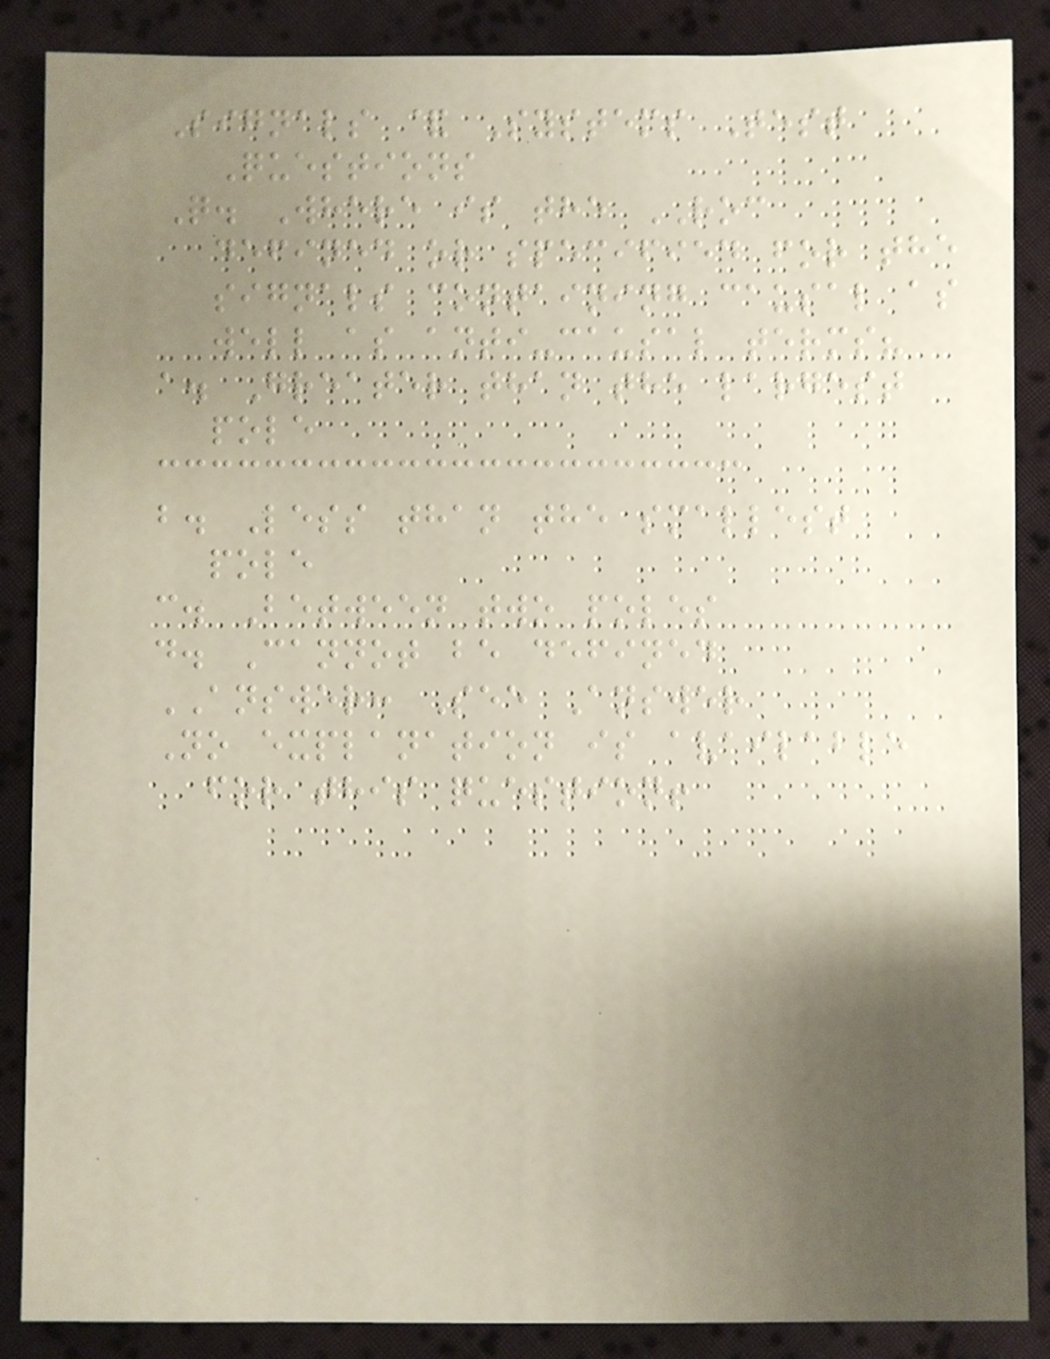Signals & Systems Test
Questions
Q. Where is the ROC
defined or specified for the
signals containing causal as
well as anti-causal terms?
a. Greater than the largest
pole
b. Less than the smallest
pole
c. Between two poles
d. Cannot be defined
ANSWER: See Answer
No explanation is available
for this question!
